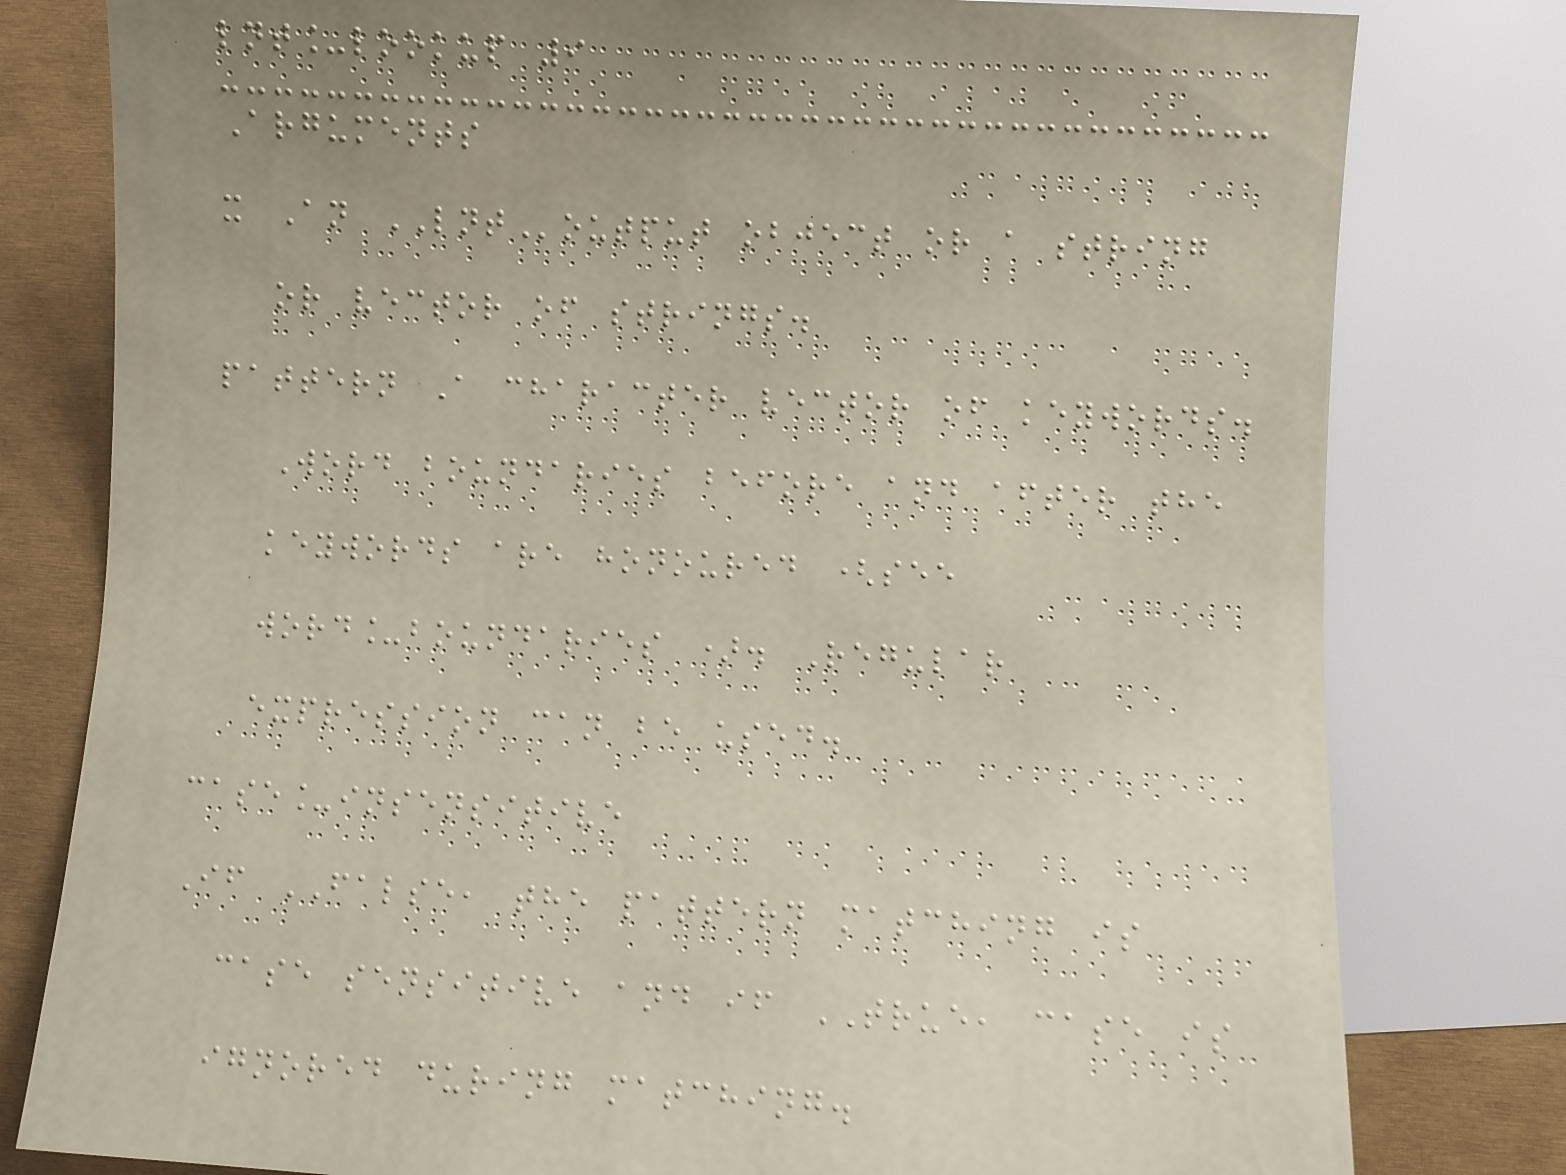lnt_lookup 9
Arguments
x An LNToutput object or a string
or vector of strings.
pattern A character vector of keywords.
Word boundaries before and after the
keywords are honoured (see
word_boundaries ). Regular
expression can be used.
case_insensitive
If FALSE, the pattern matching is
case sensitive and if TRUE, case is
ignored during matching.
